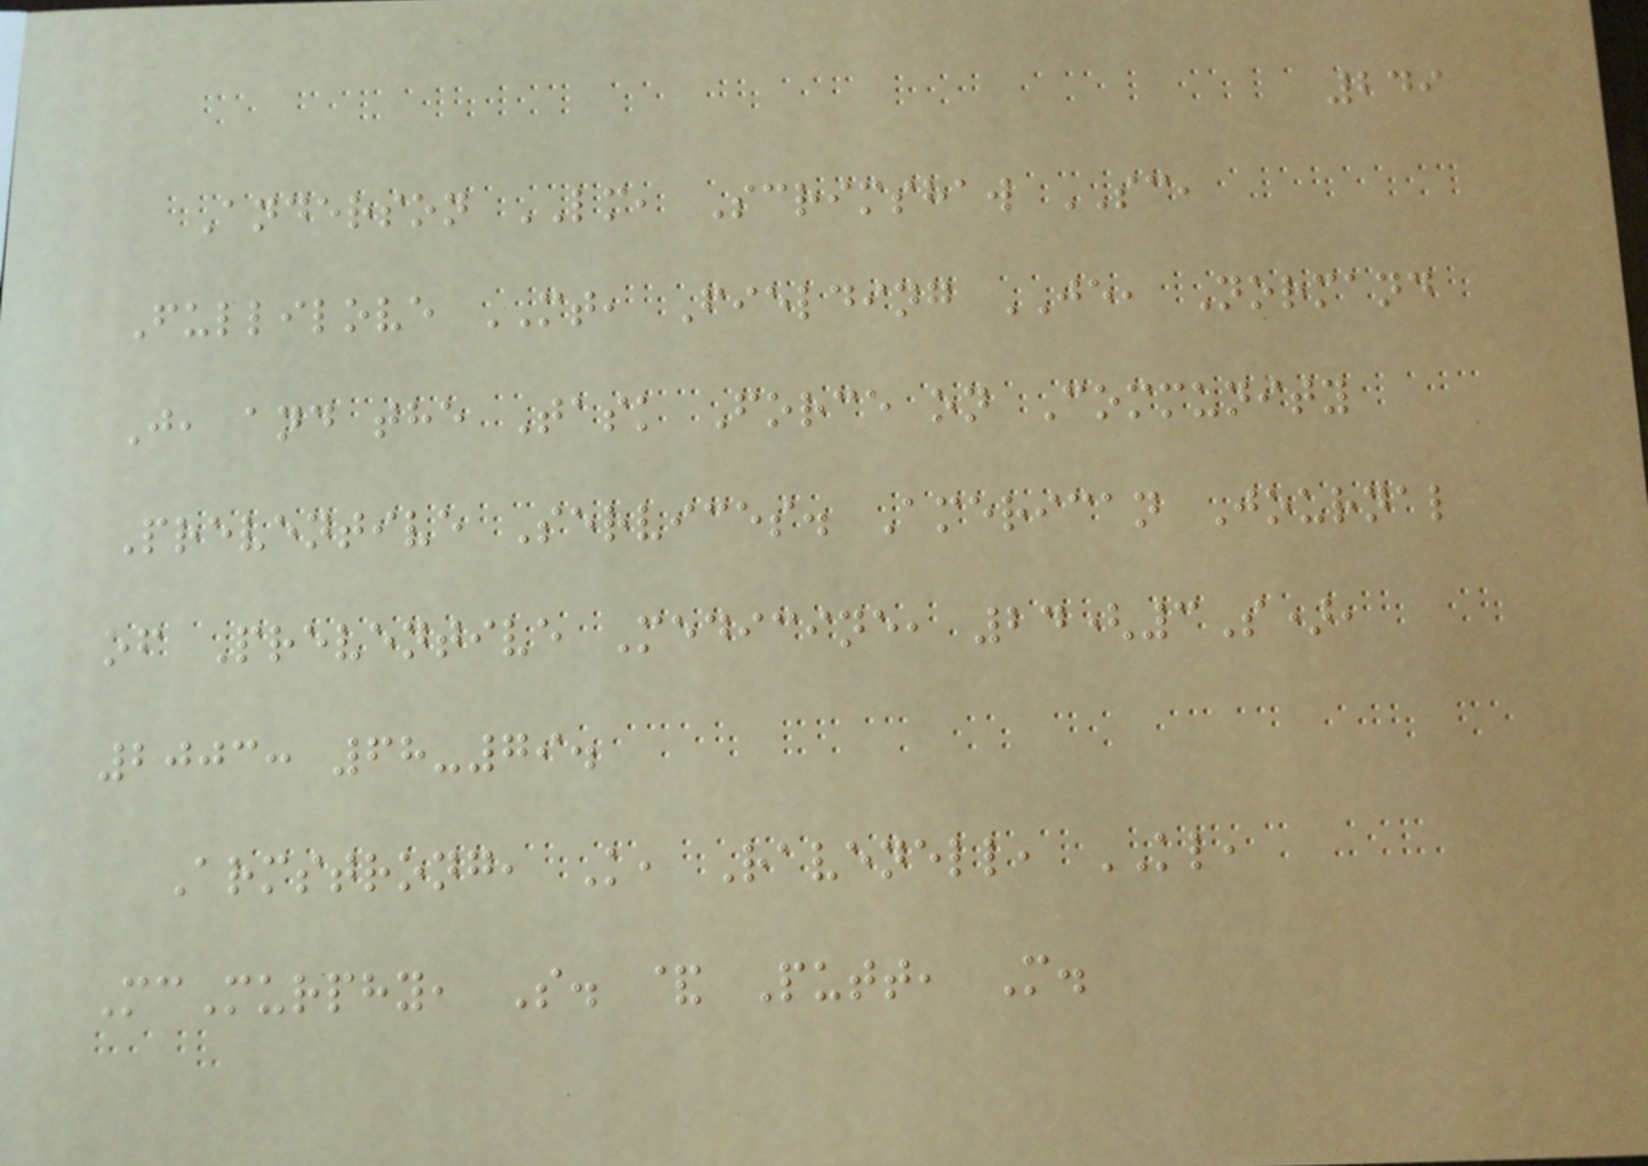249
Anderson LM, Scrimshaw SC,
Fullilove MT, Fielding JE, Normand
J, and the Task Force on Community
Preventive Services. American Journal
of Preventive Medicine, 24(3S),
2003: 68-79.
Armstrong, K, Ravenell, KL,
McMurphy, S. & Putt, M.
